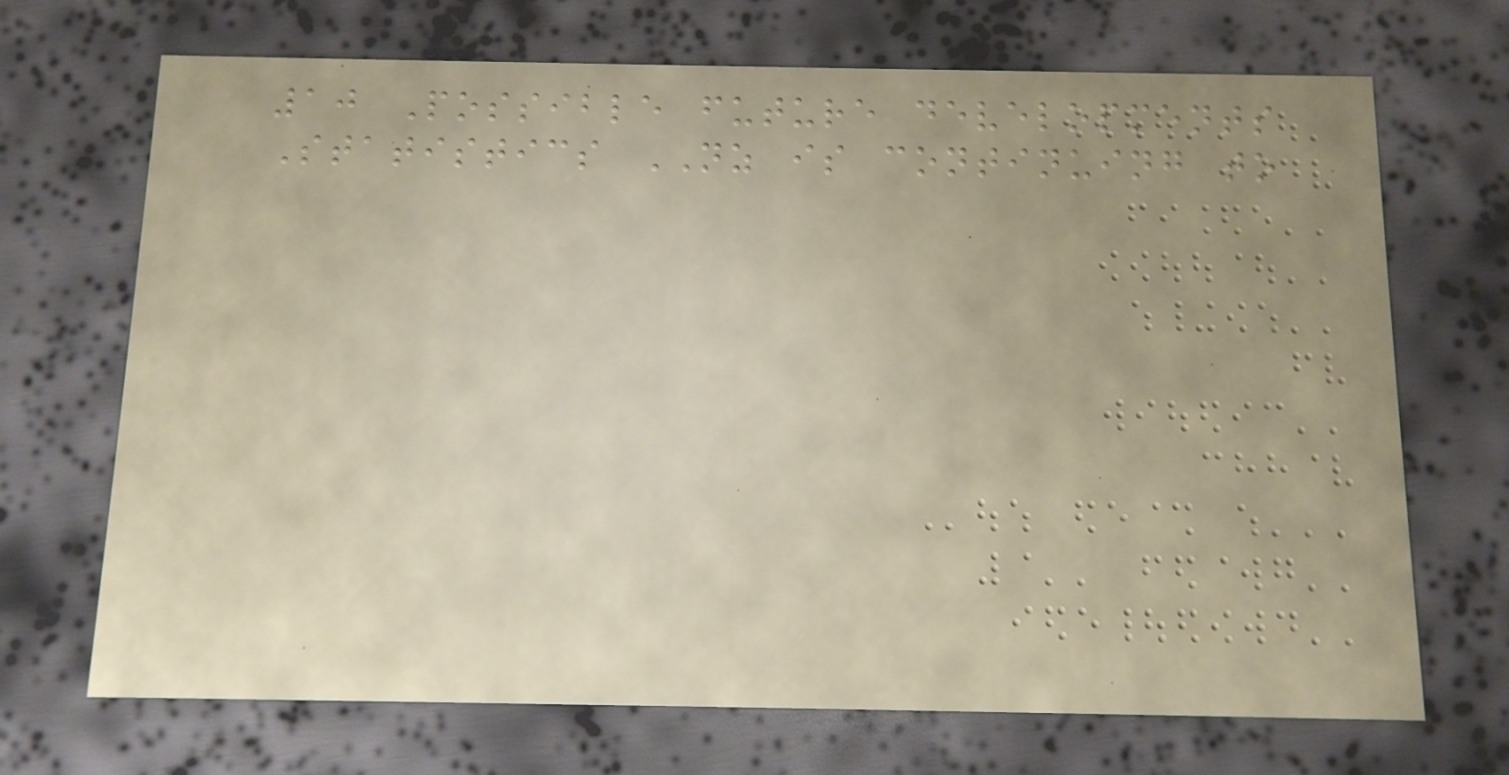10 Possible future developments
Statistics NZ is continuing to
